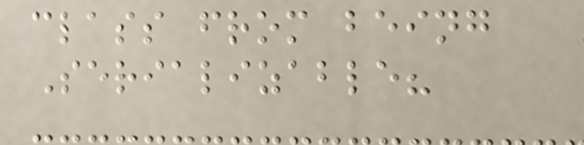class from being
Serializable?
